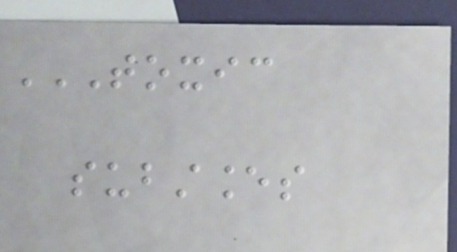TOXIC
SUBSTANCES
